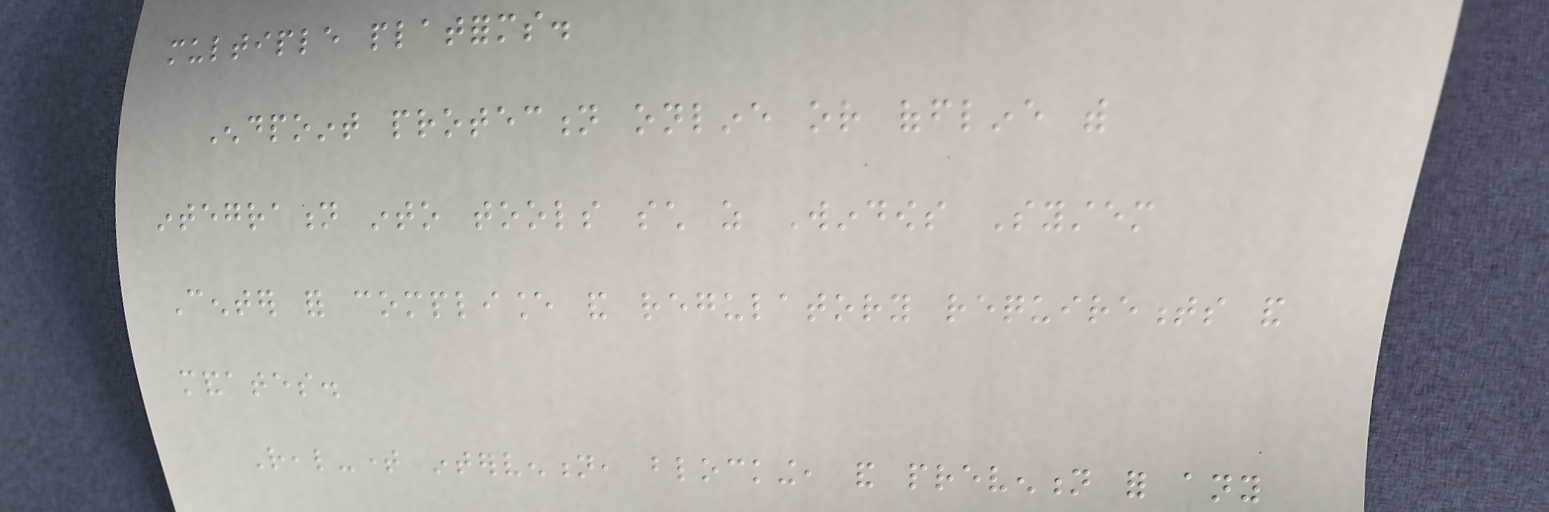multiple platforms.
Endpoint protection online or offline with
integration into tools such as Windows System
Center for compliance and regulatory requirements and
mandates.
Real-time intervention, blocking, and prevention for any
